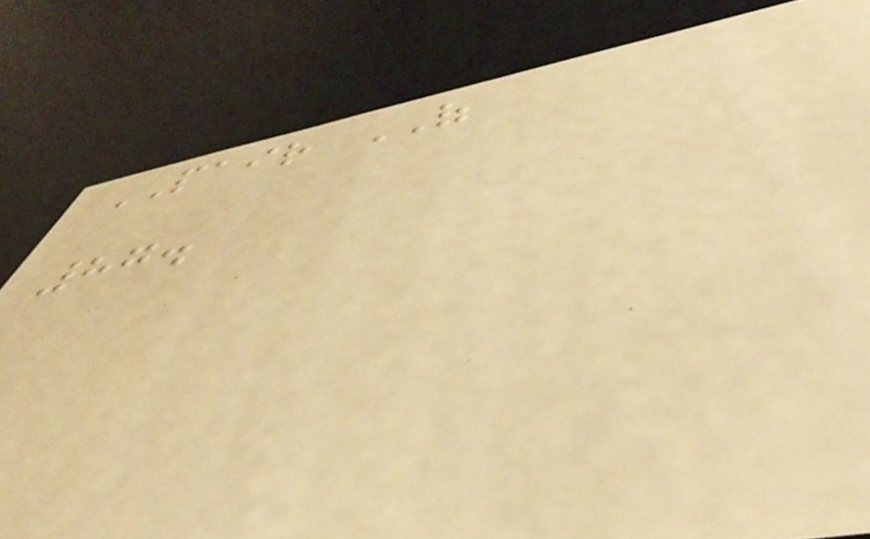PAIR OF
87.
